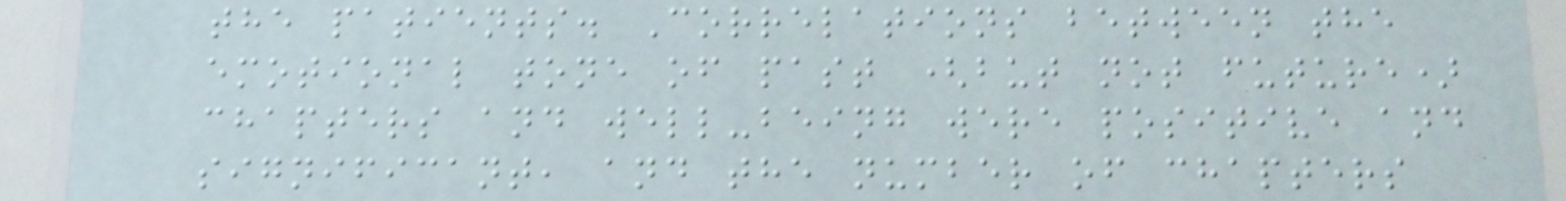the patients. Correlations between the
emotional tone of past (but not future)
chapters and well-being were positive and
significant, and the number of chapters
